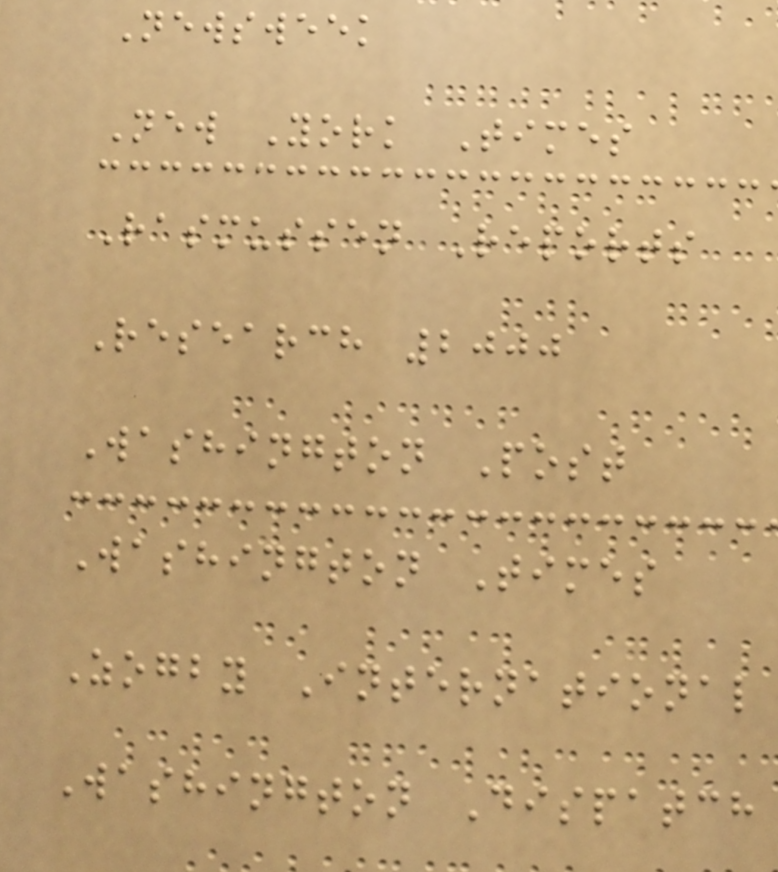Newsweek
New York Times
Rasmussen Reports
Research 2000
Washington Post
Washington Times
Zogby International
Washington Dispatch
